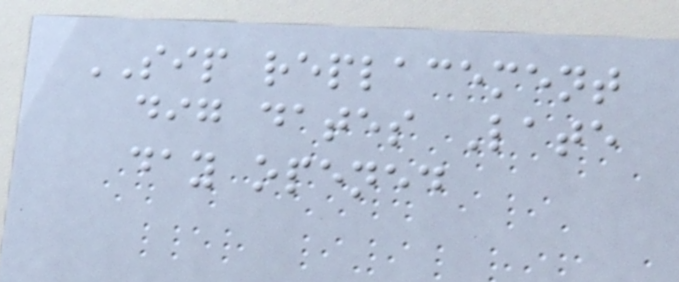SIP replacement
dig dates Late
day opened
